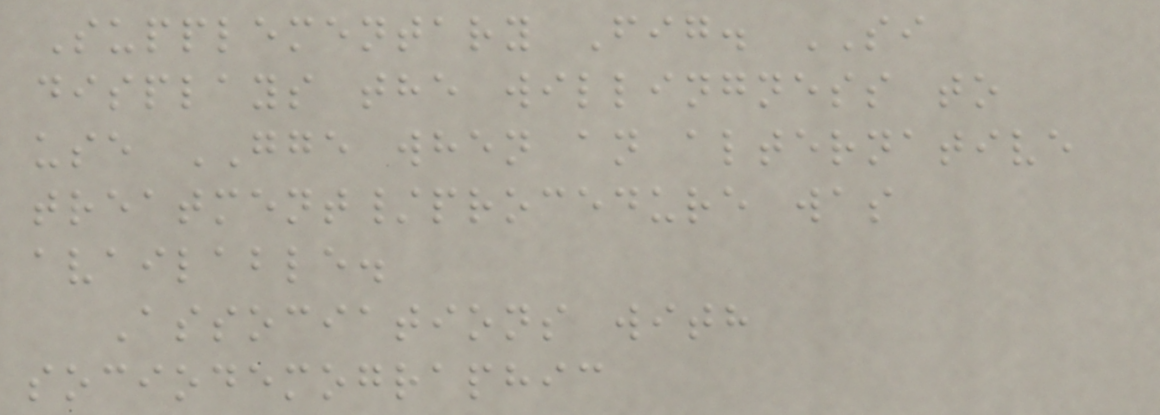Supplementary Fig. SI
displays the willingness to
use GGE when an alternative
treatment/procedure was
available.
Associations with
sociodemographic
